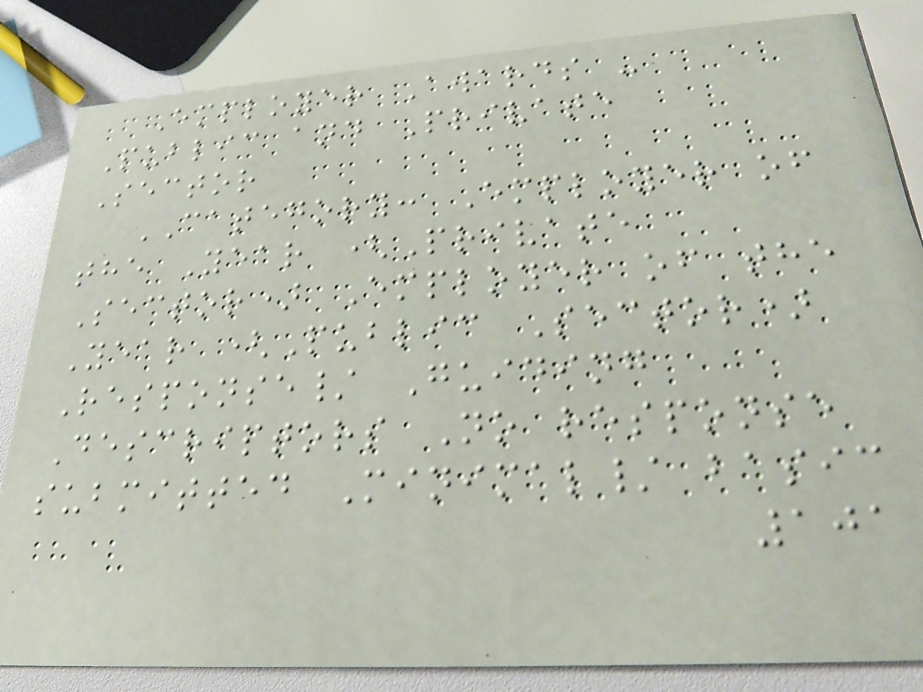Employer Awards -
Public and Private
Sector
CATEGORY: Employer of
the Year (Private
Sector) Employer of the
Year (Public Sector)
Response/ Guiding
Descriptors No response
submitted Minimal/ basic
101
